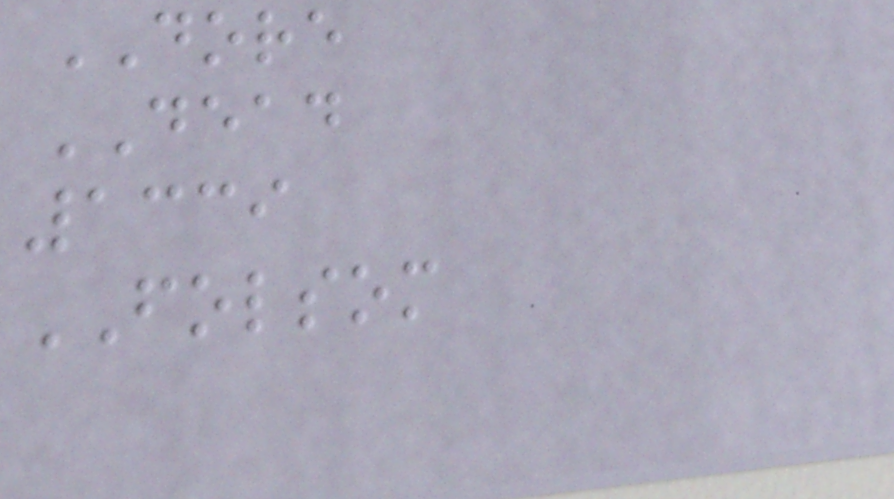DORE
DEAD
1339
FOLSOM
